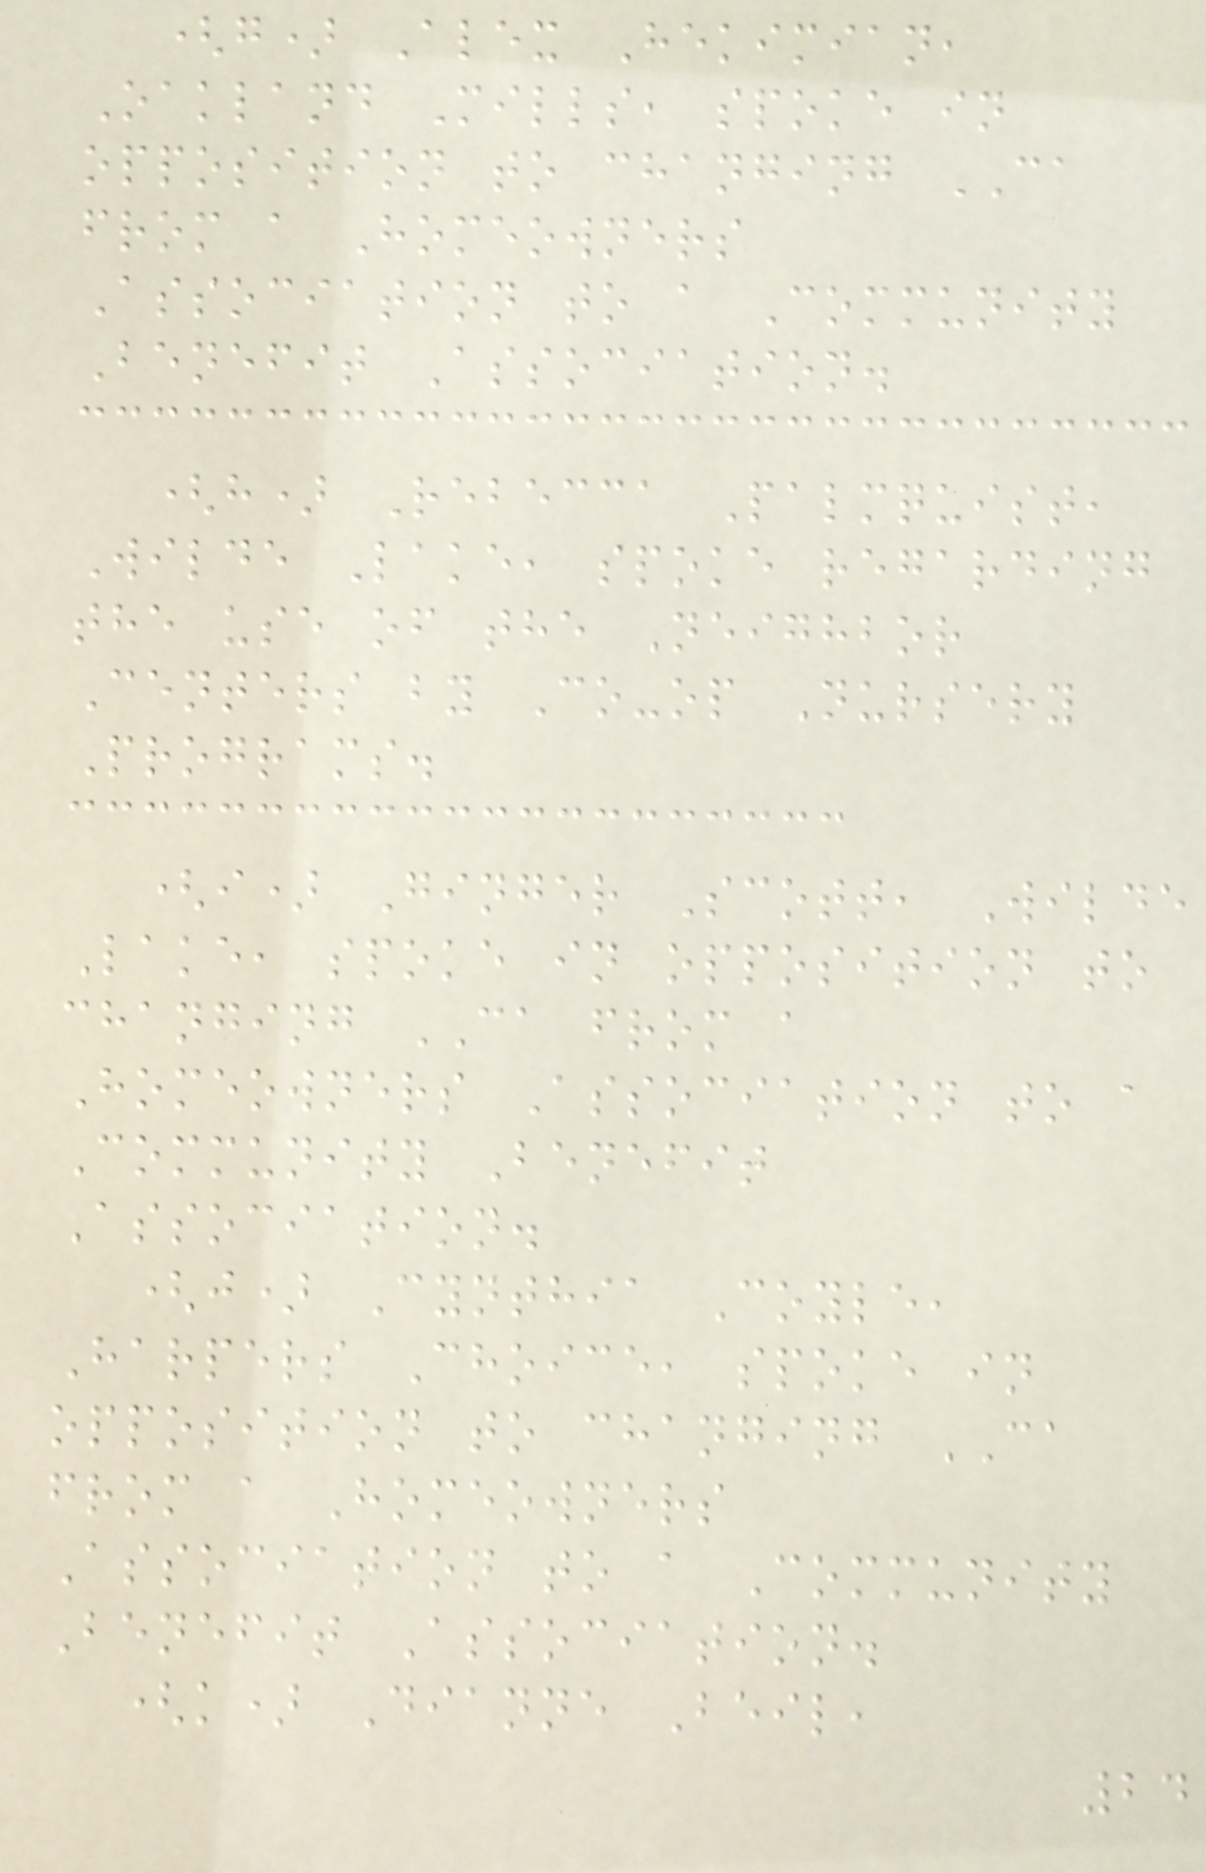(g) Alex Hekimian,
Oakland Mills, spoke in
opposition to changing CA
from a Homeowners
Association to a Community
Benefit Association.
(h) Rebecca Palmquist,
Wilde Lake, spoke regarding
the use of the Neighbor
Centers by Co-op Nursery
Programs.
(i) Ginger Scott, Wilde
Lake, spoke in opposition to
changing CA from a
Homeowners Association to a
Community Benefit
Association.
(j) Cynthia Coyle,
Harpers Choice, spoke in
opposition to changing CA
from a Homeowners
Association to a Community
Benefit Association.
(k) Dianne Beil,
24
